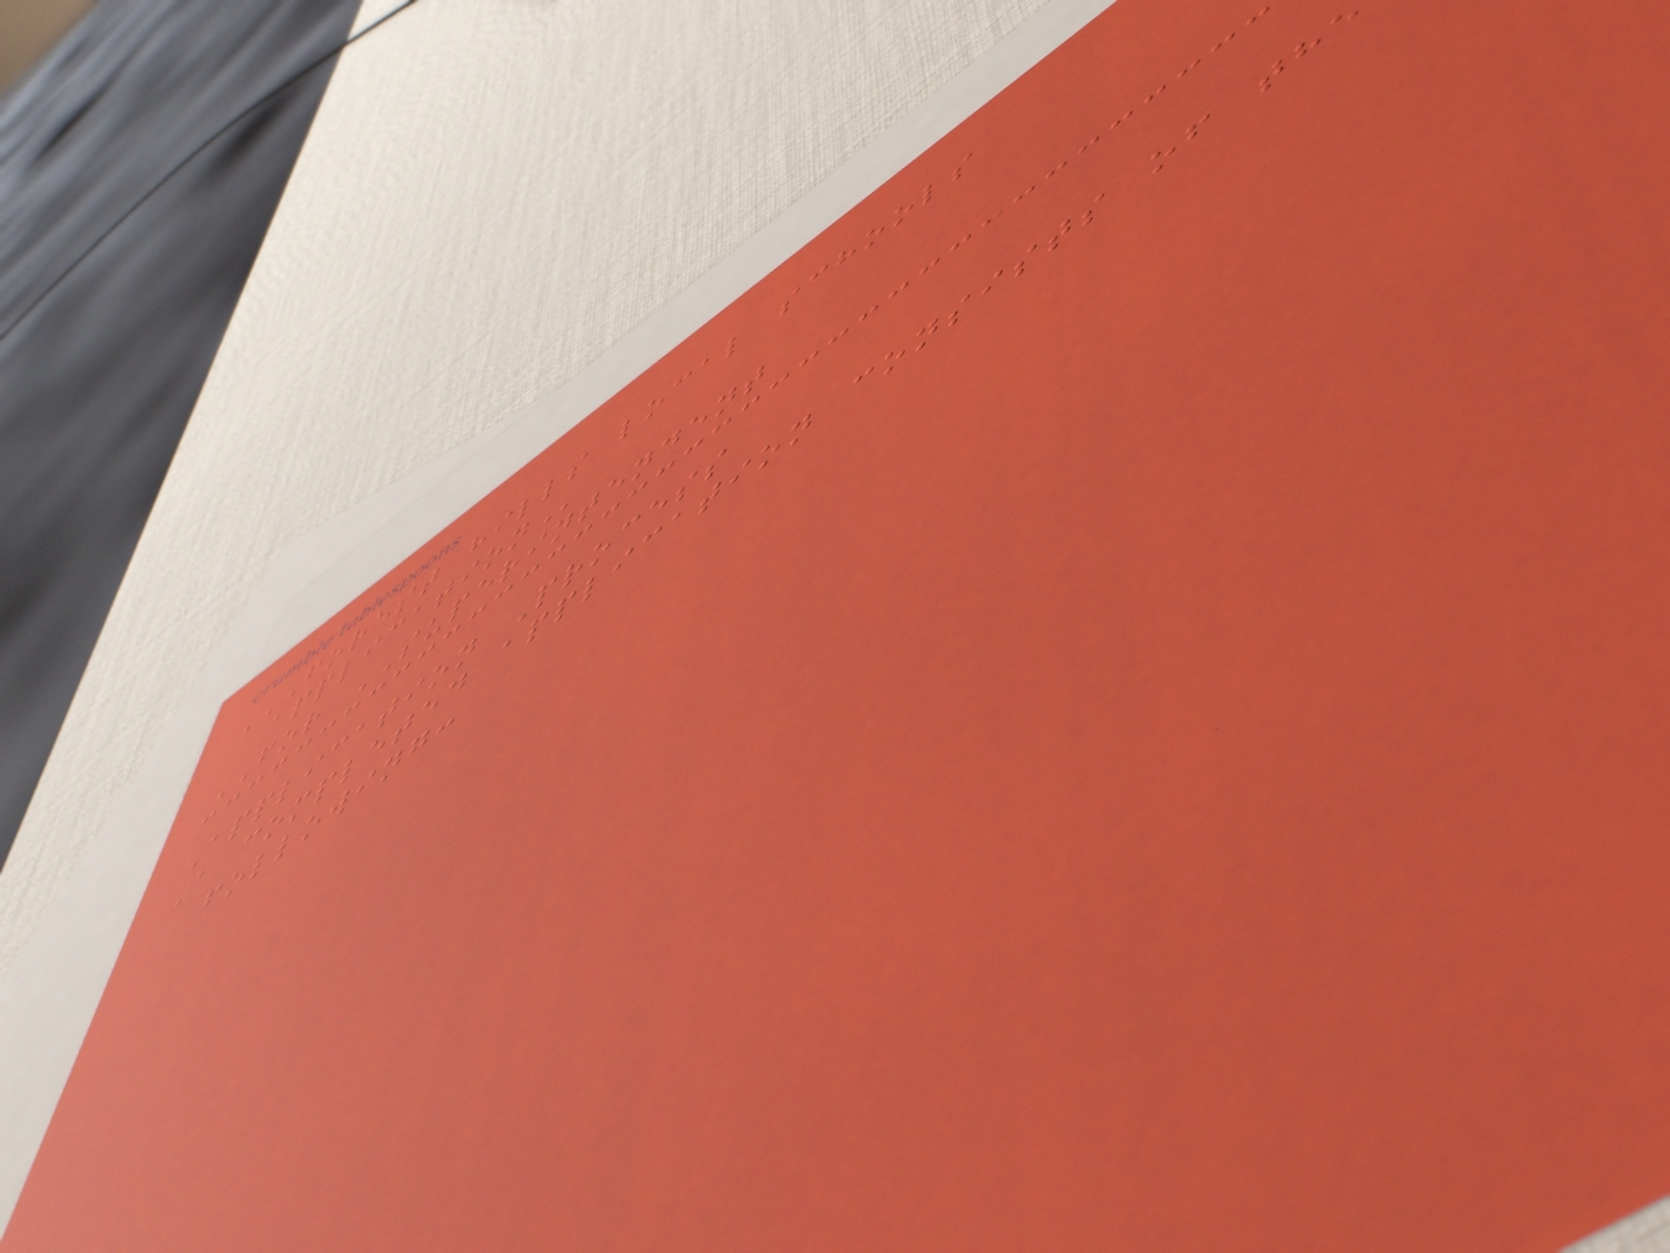FOREST HILLS LOCAL SCHOOLS
FOR SUPERINTENDENT
Application Process
A completed application consists of the
following:
